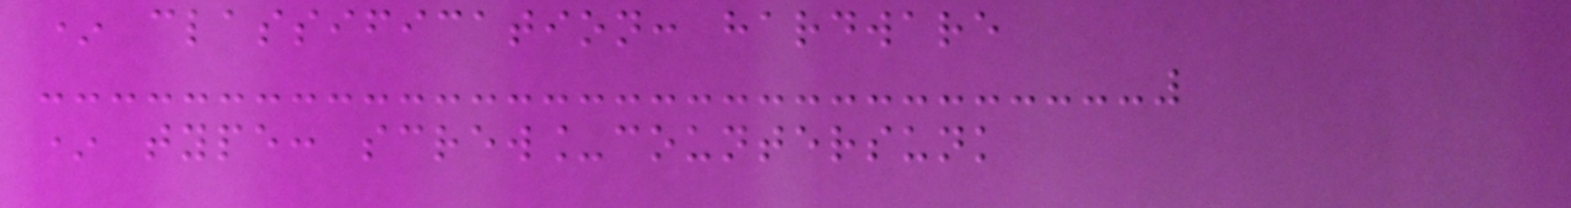* classification: hardware
* type: screw_countersunk
